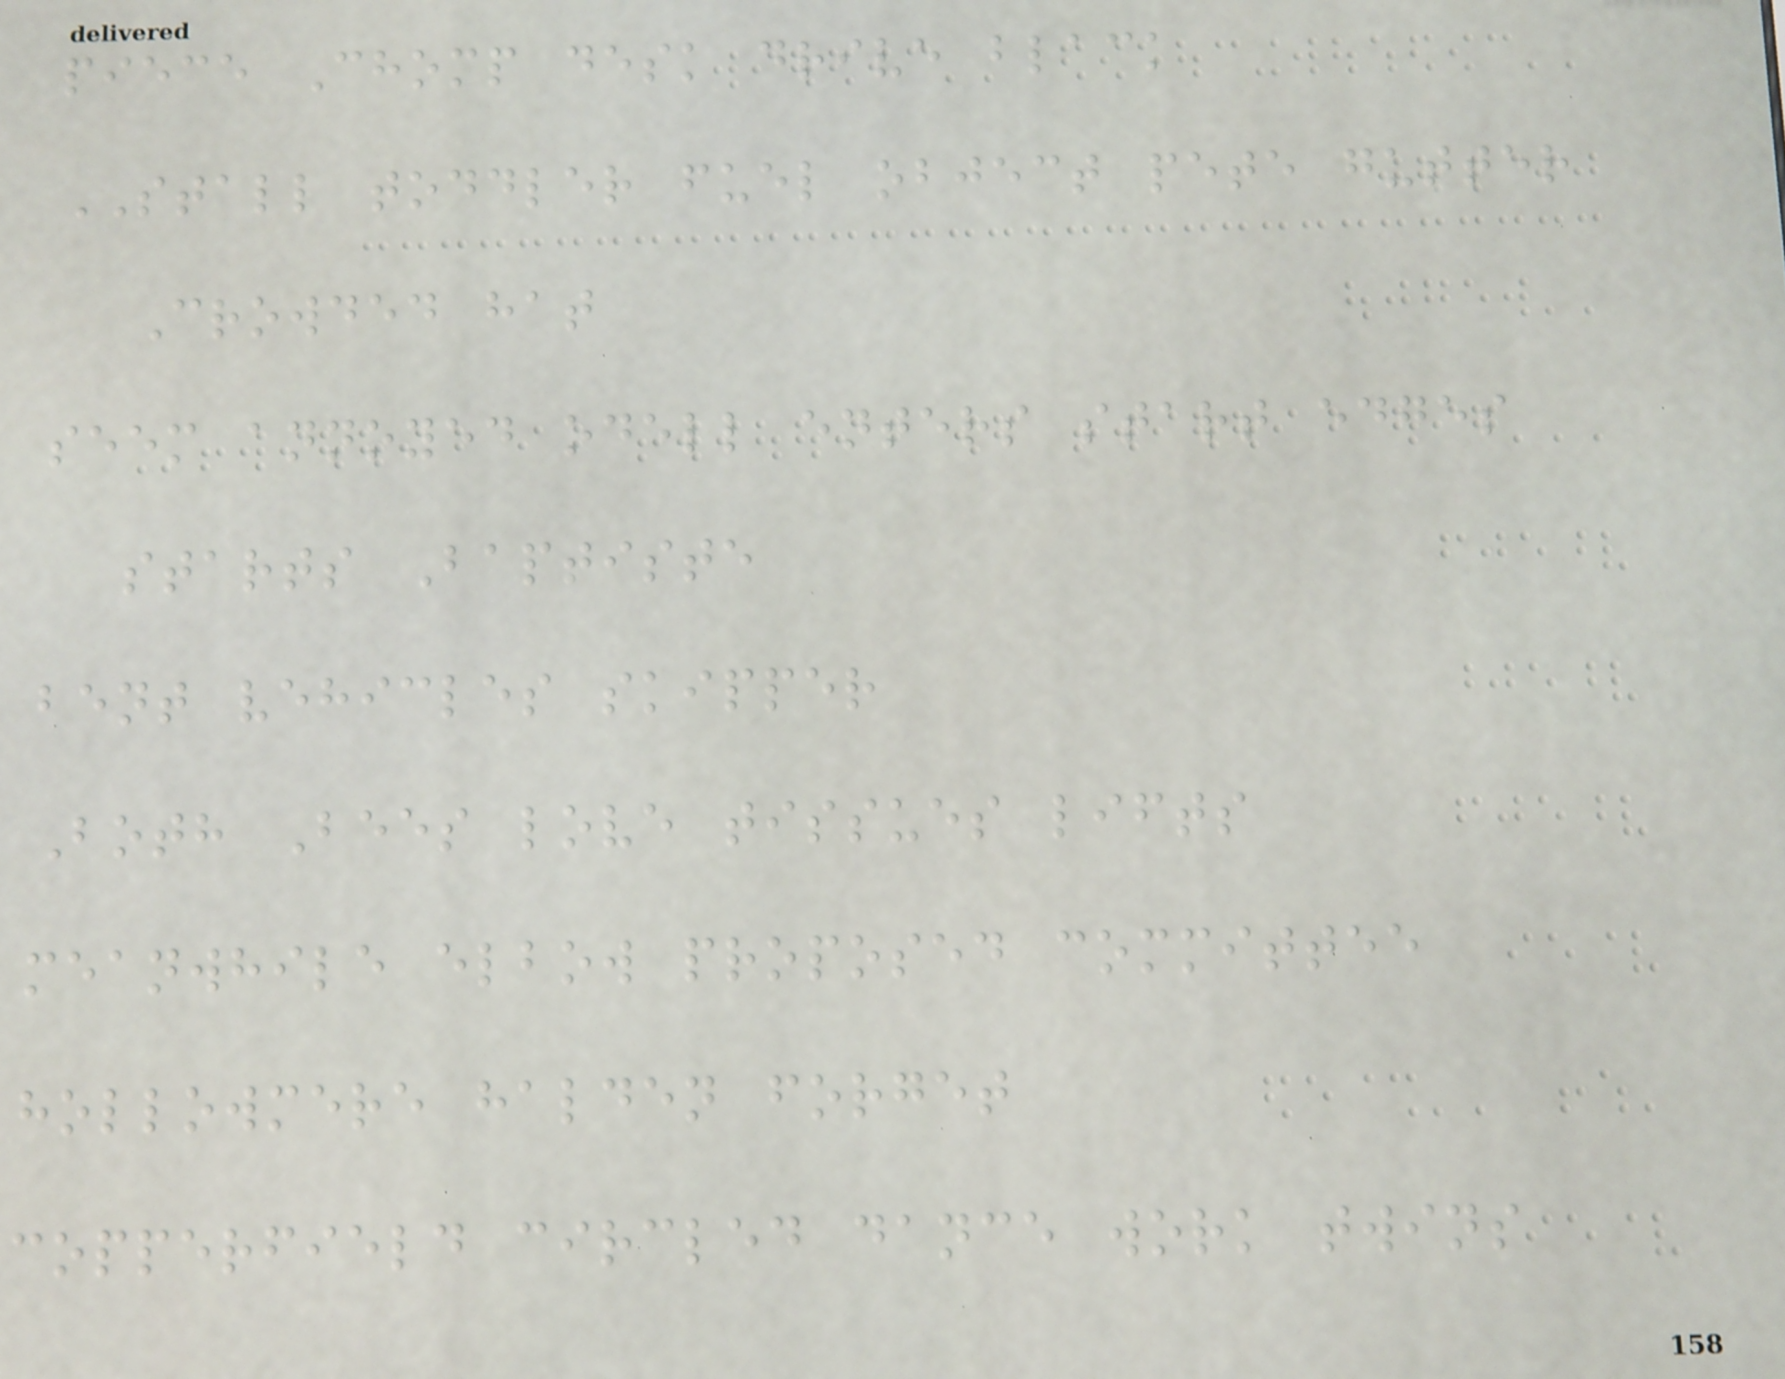piece Chomp desk drive black
STALL toddler fuel object pete gutter
Crowded hat
seem annoyed odell enters start edges
starts Baptiste
bent vehicles skipper
Both Bees love tissues lifts
meanwhile elbow proposed committee
hollowmere halden forget
copperfield circled dance work twins
